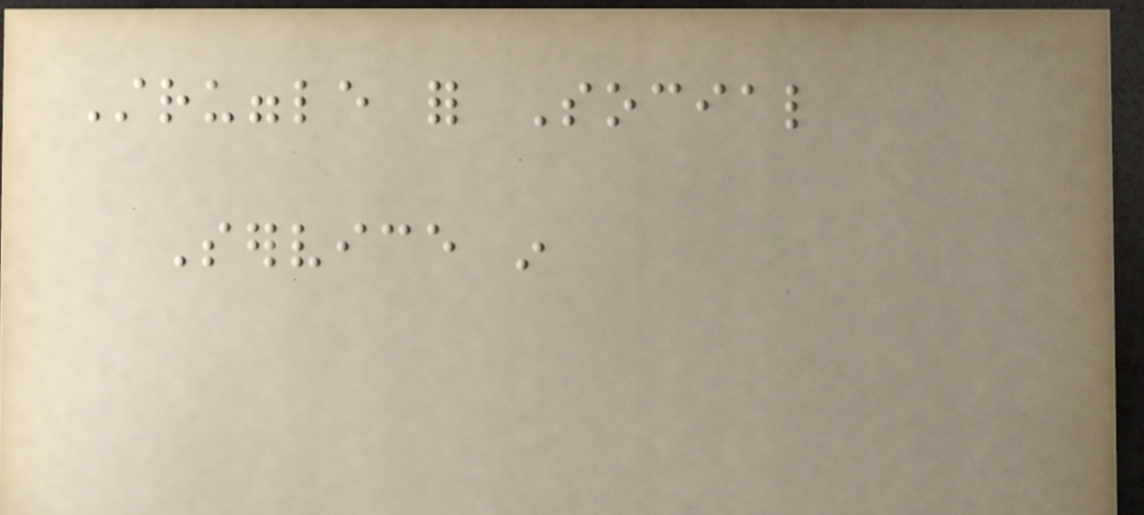Struggle for Social
Service in
